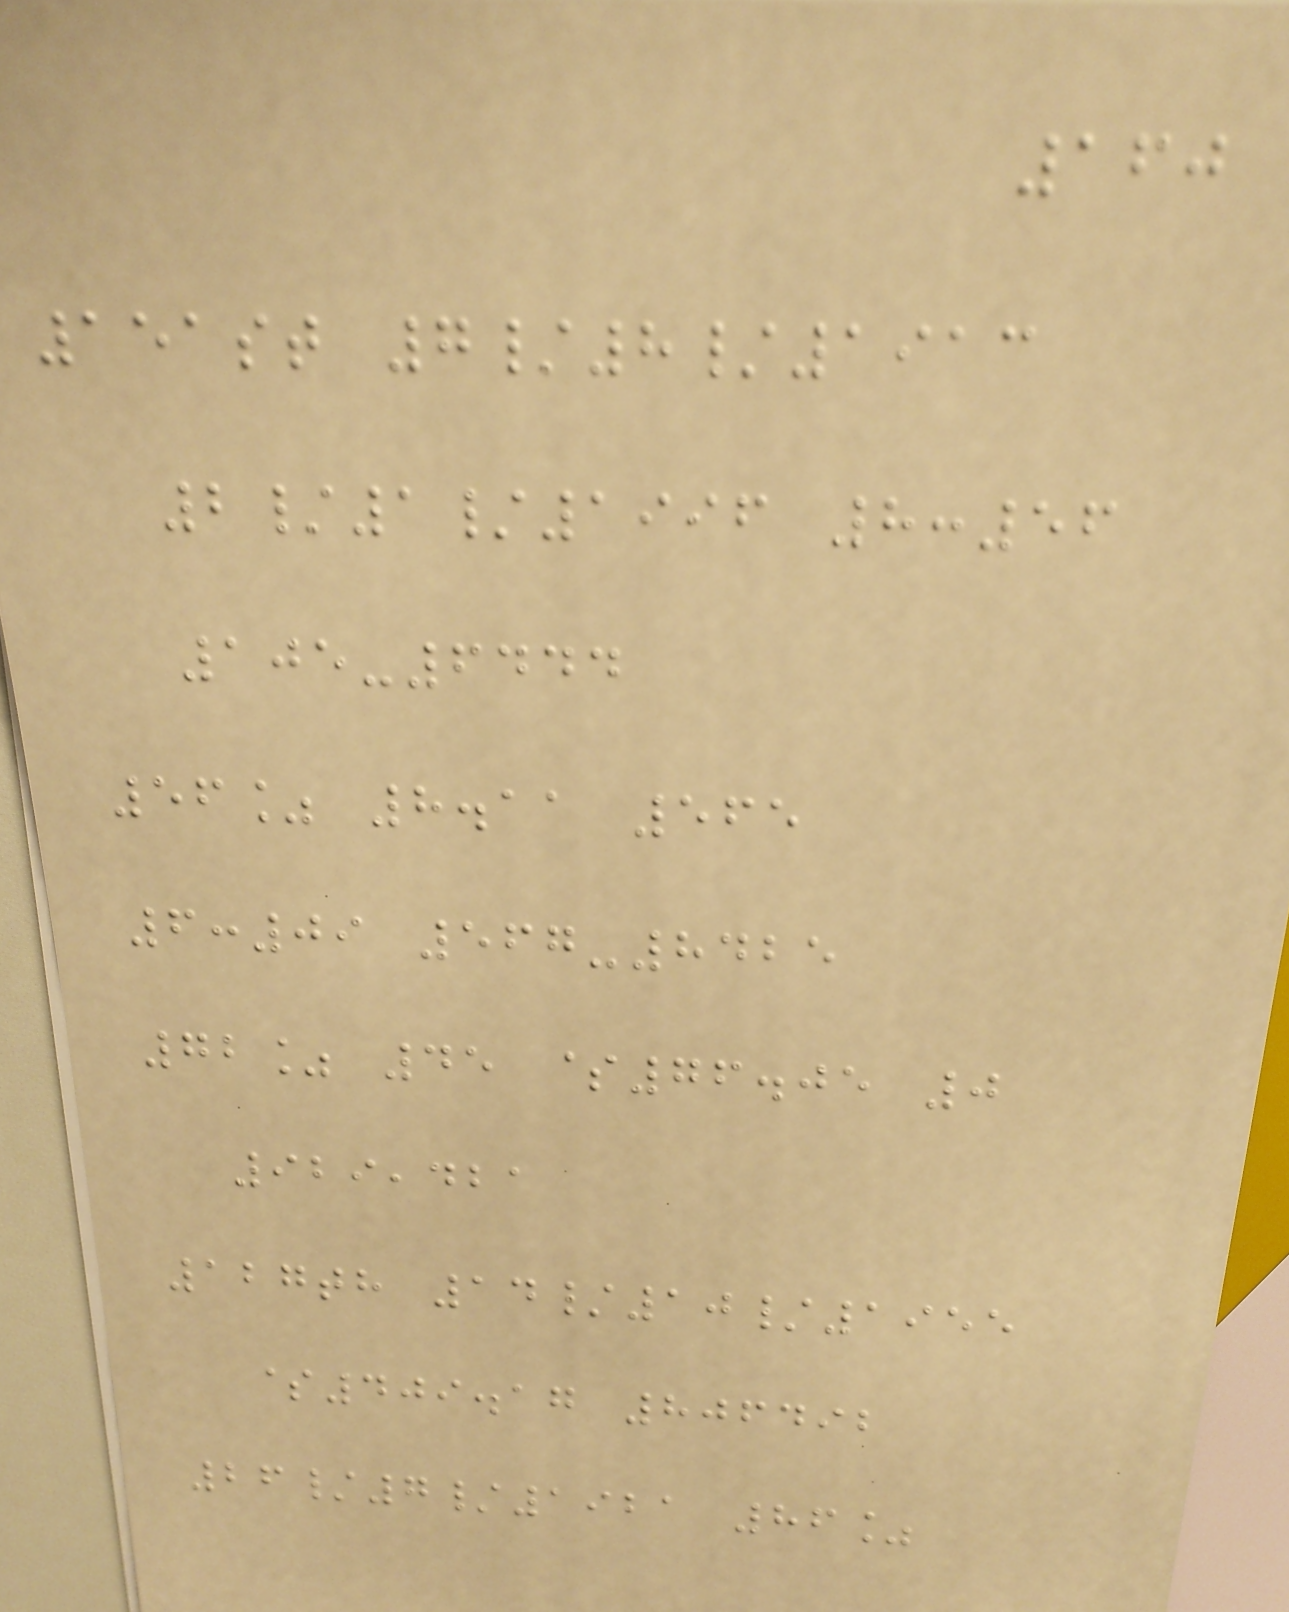160
151st 7/8/1913
2/1/1996 8:56
105-6444
56% 8.11 565
6:09 567-8425
72% 45 $76.05 0
929,421
127th 14/10/1955
$409.17 806492
26/7/1921 86%
